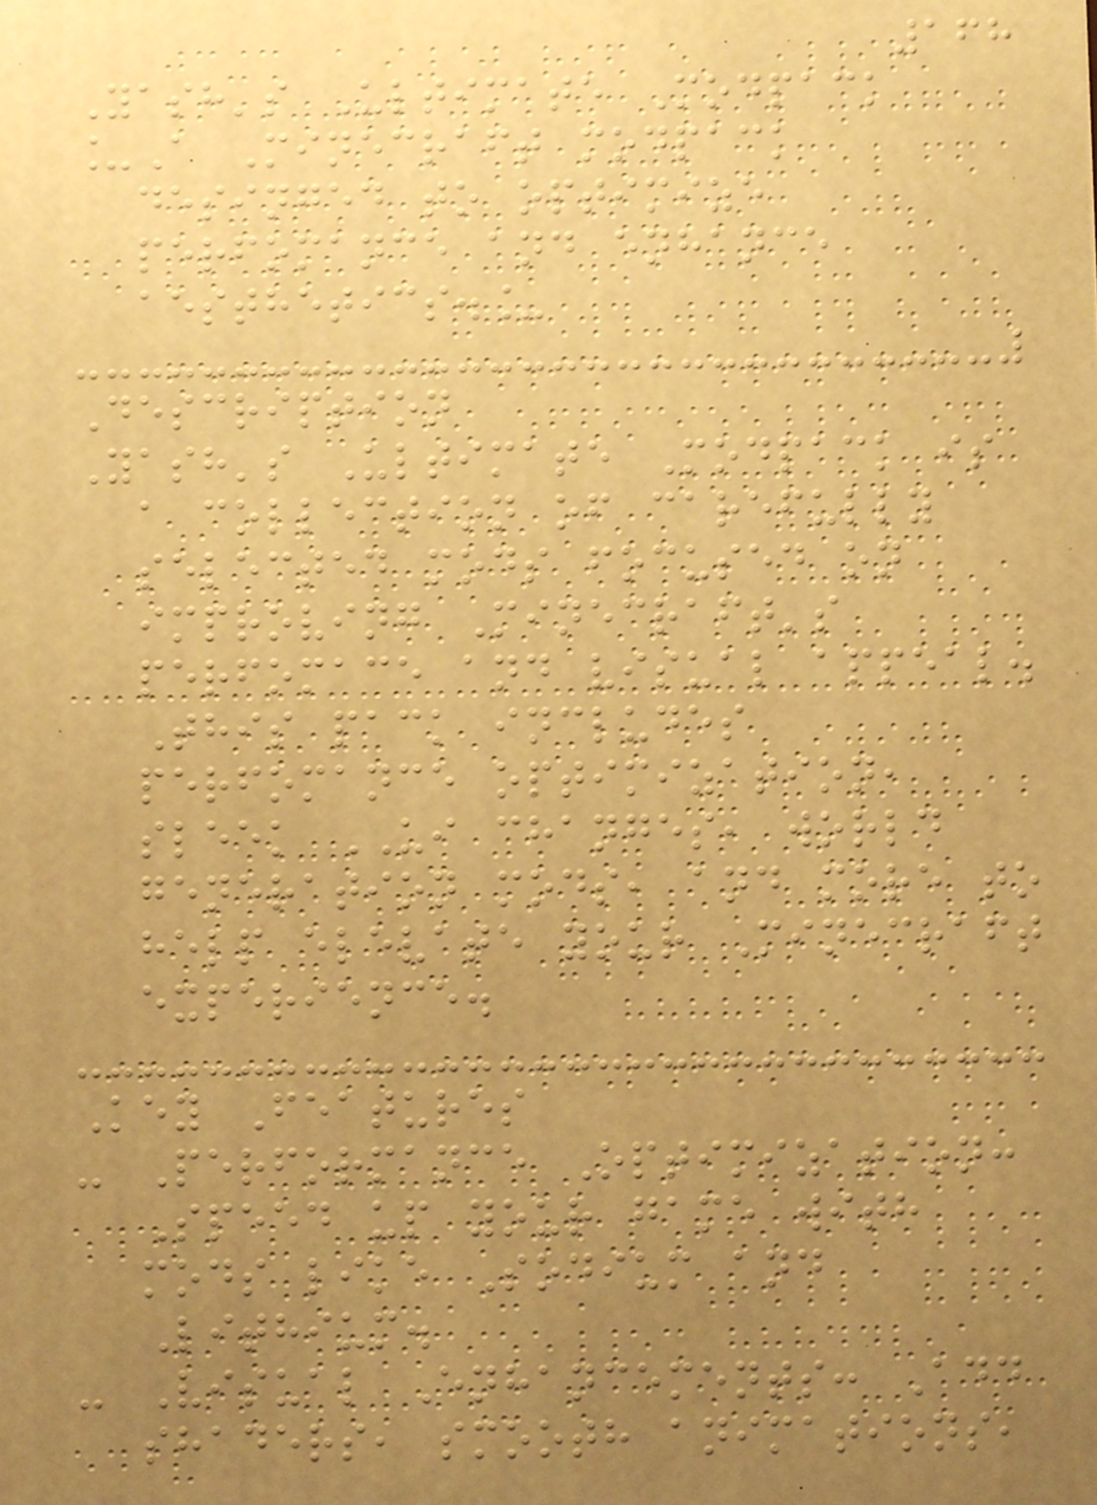168
Yash's Ultimate Modpack
_A Minecraft modpack
desinged to optimize
perfomance and enhance
aesthetics._
Description
Yash's Ultimate Modpack is
a collection of carefully
selected mods focused on
improving Minecraft's
perfomace and visual appeal.
This pack includes
perfomance optimization,
sleek UI changes, world
generation mods, and more to
help elevate your Minecraft
experience.
Key Features
- Performance Optimization:
Speed up your game with
mods like Sodium and
Lithium.
- Visual Enhancements: Add
shaders, smooth animations,
